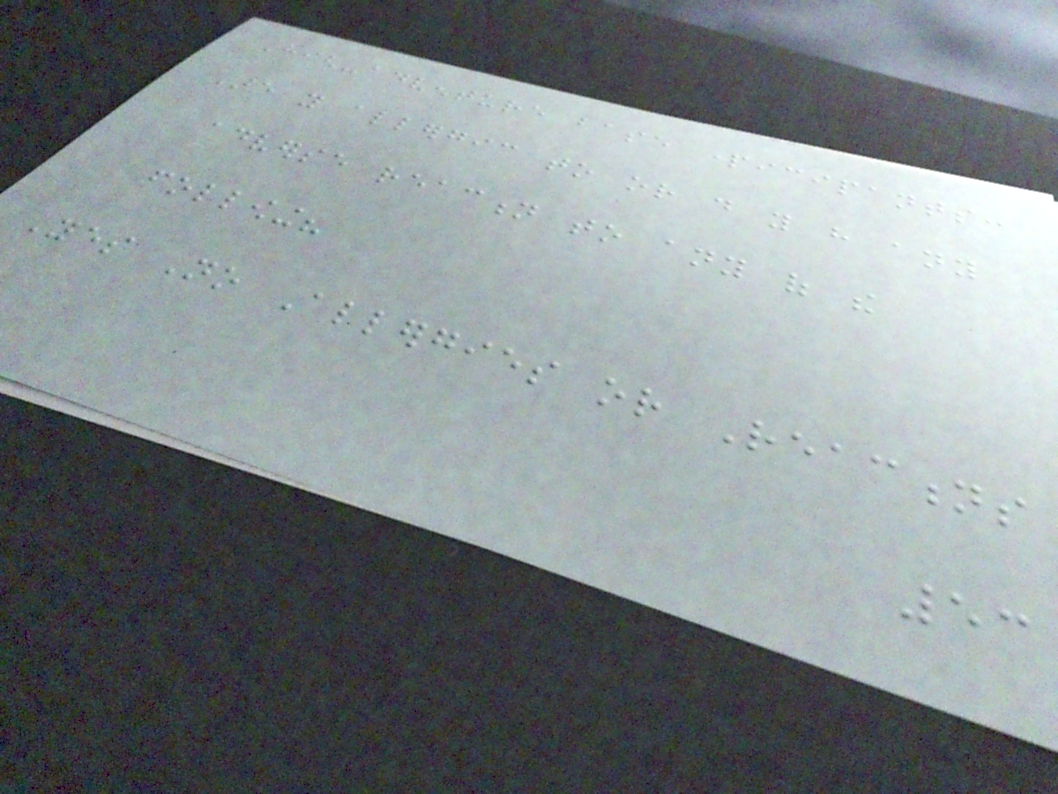High-adventure base participants:
Are you allergic to or do you have any
adverse reaction to any of the
following?
Yes No Allergies or Reactions
53
